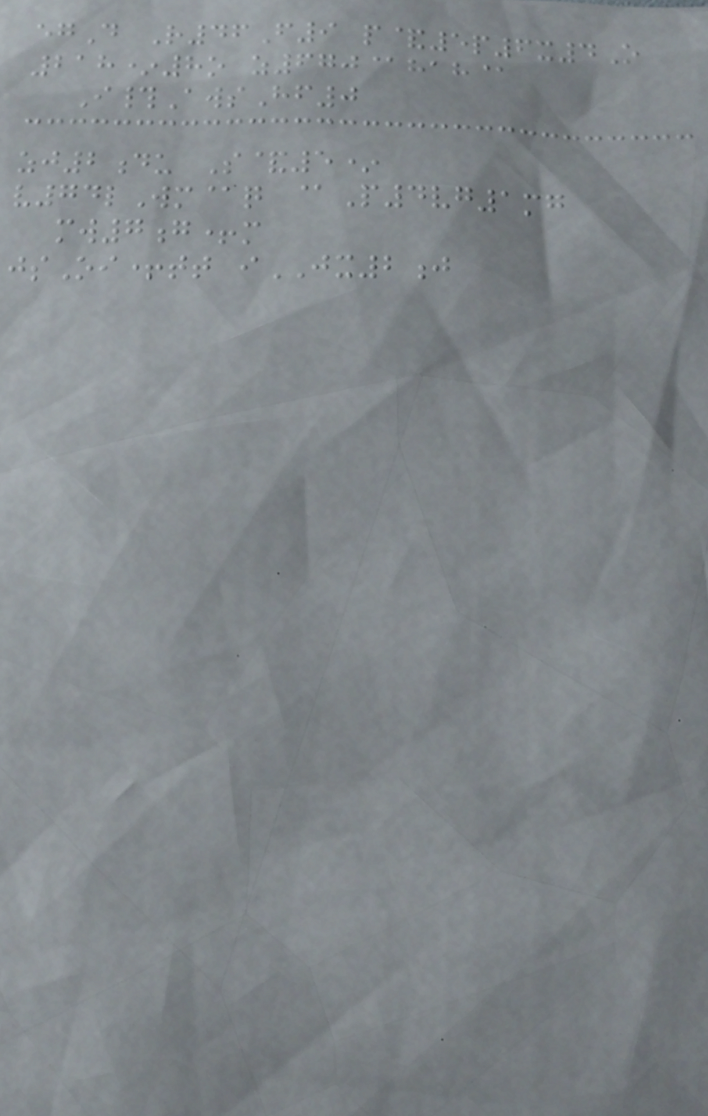egD R46F9 p&5p6x4O
218*8o z670@hah@
I#AwsHf0
zj2du S&5*
v74lWm@q @P4vg1mg
mw7g+m
jsOi+tt iJX2j
